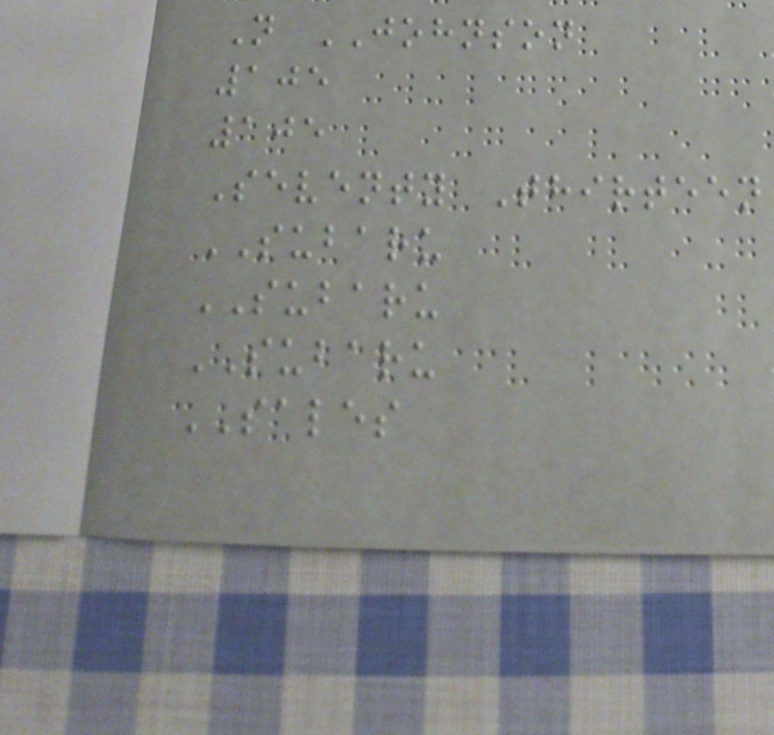N JOHNSON
105
105
Seventy Thirteen
SUBARU
SUBARU
SUBARU
SALES
